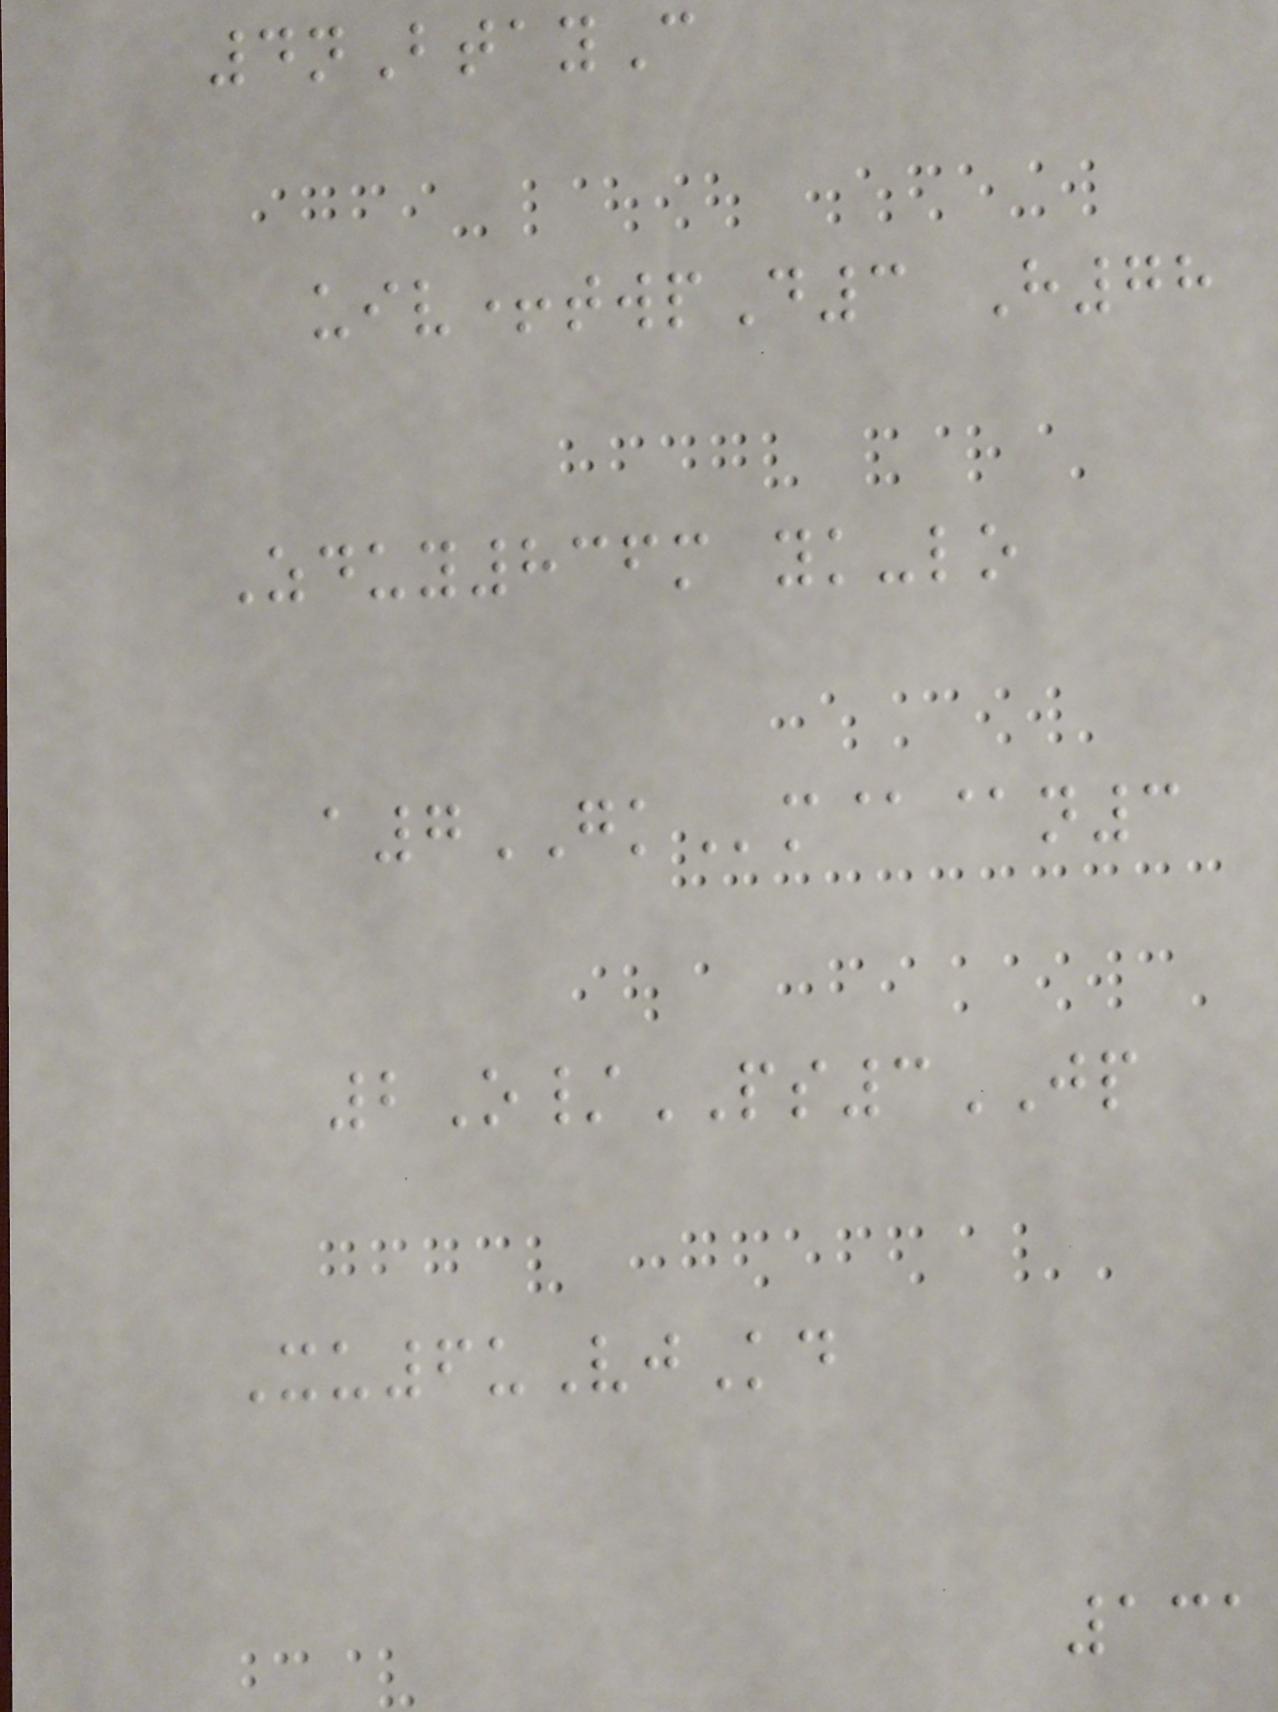4nBtayC
uiv+twpD3 H78
Zduy836m yk-lo
a7GKm@@n3
2O/PS3JP
Xu6uVjKd
131
